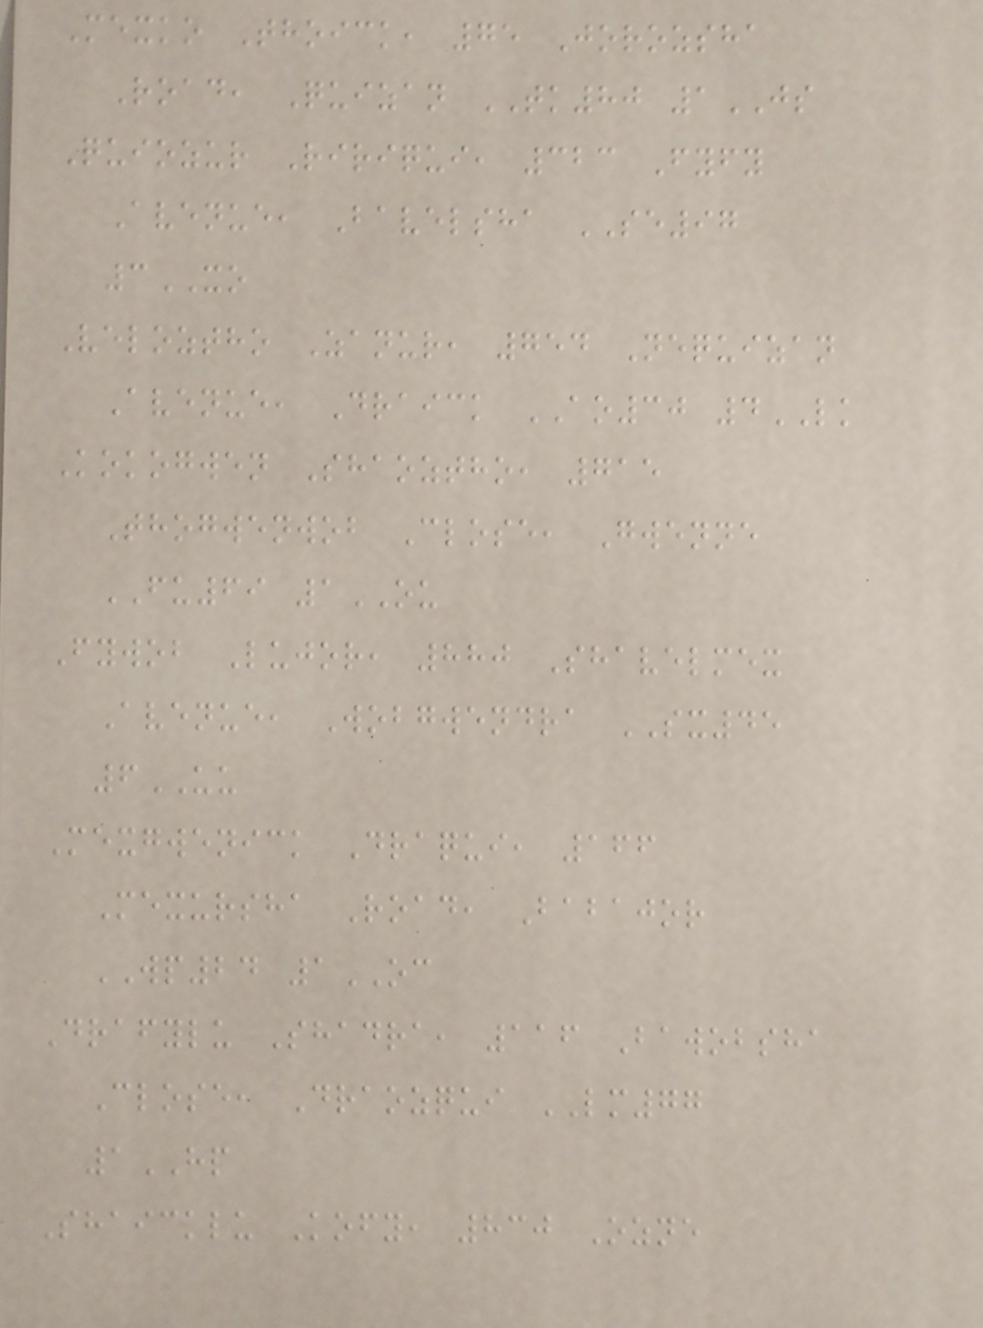Mexko Thoick, 75 Jorozsha
Road, Quizan TK80 1JS
Quiozur Ririqui, 323 Fyfy
Avenue, Bavelsha SE97
3XO
Veloztho Zanur, 754 Nequizan
Avenue, Draick AO30 4LK
Kokogwen Shaoztho, 715
Thogwenwob Close, Gwenne
FU69 1OU
Fywob Lujor, 880 Shavelmex
Avenue, Wobgwendra SX45
6UU
Mexgwenick Draqui, 166
Mexursha Road, Babajor
WP24 1OC
Drafylu Shadra, 116 Bawobsha
Close, Draozqui LM77
1HP
Shaicklu Kofy, 830 Ozne
